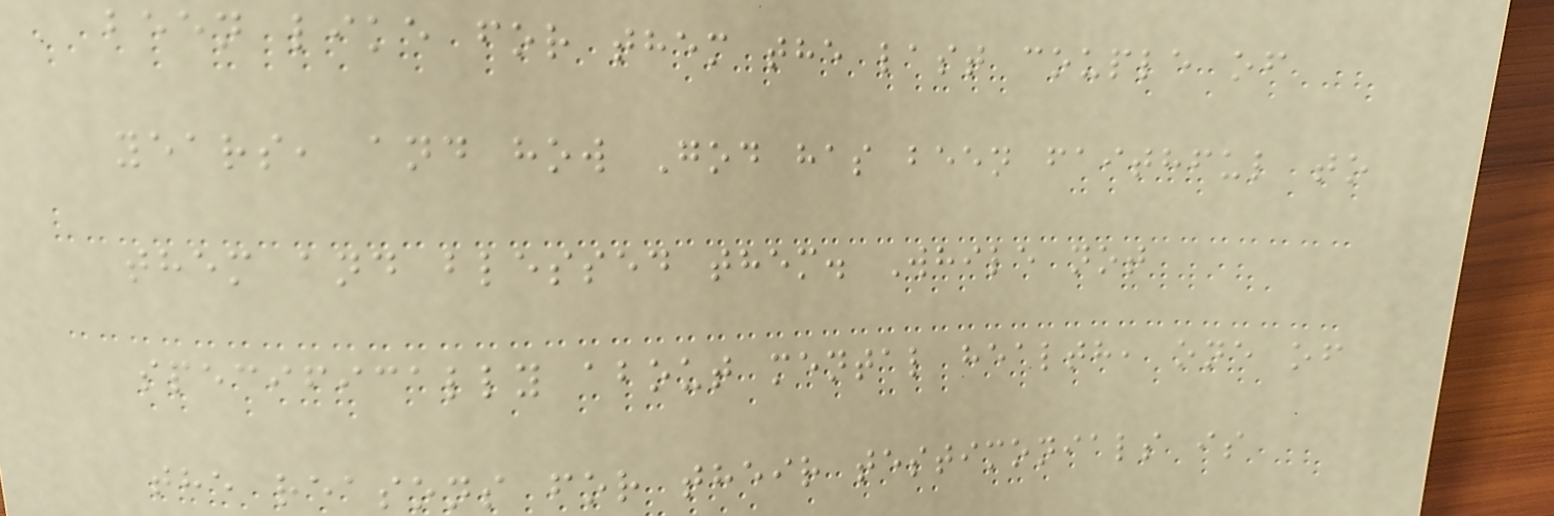been like for them the last couple of
years, and how God has been faithful to
them and blessed them. While not
specifically about mental health, one of
the reasons for their testimonials is
